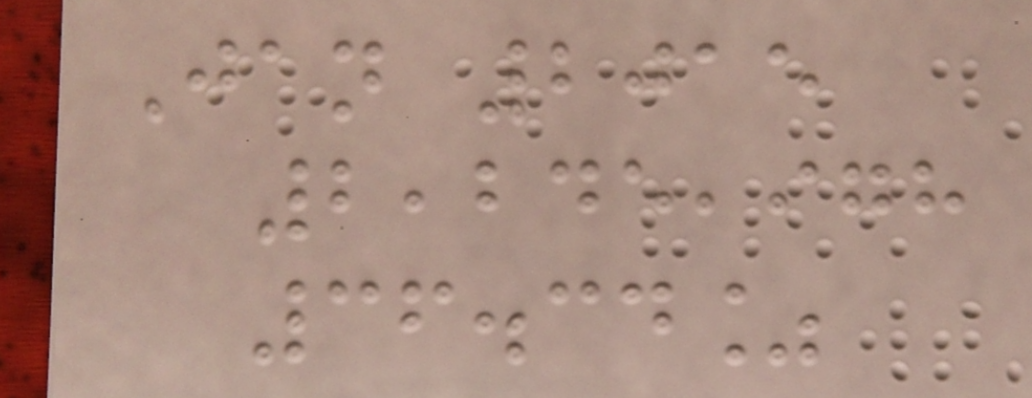Jan 2015
2,245,978
36.34%
